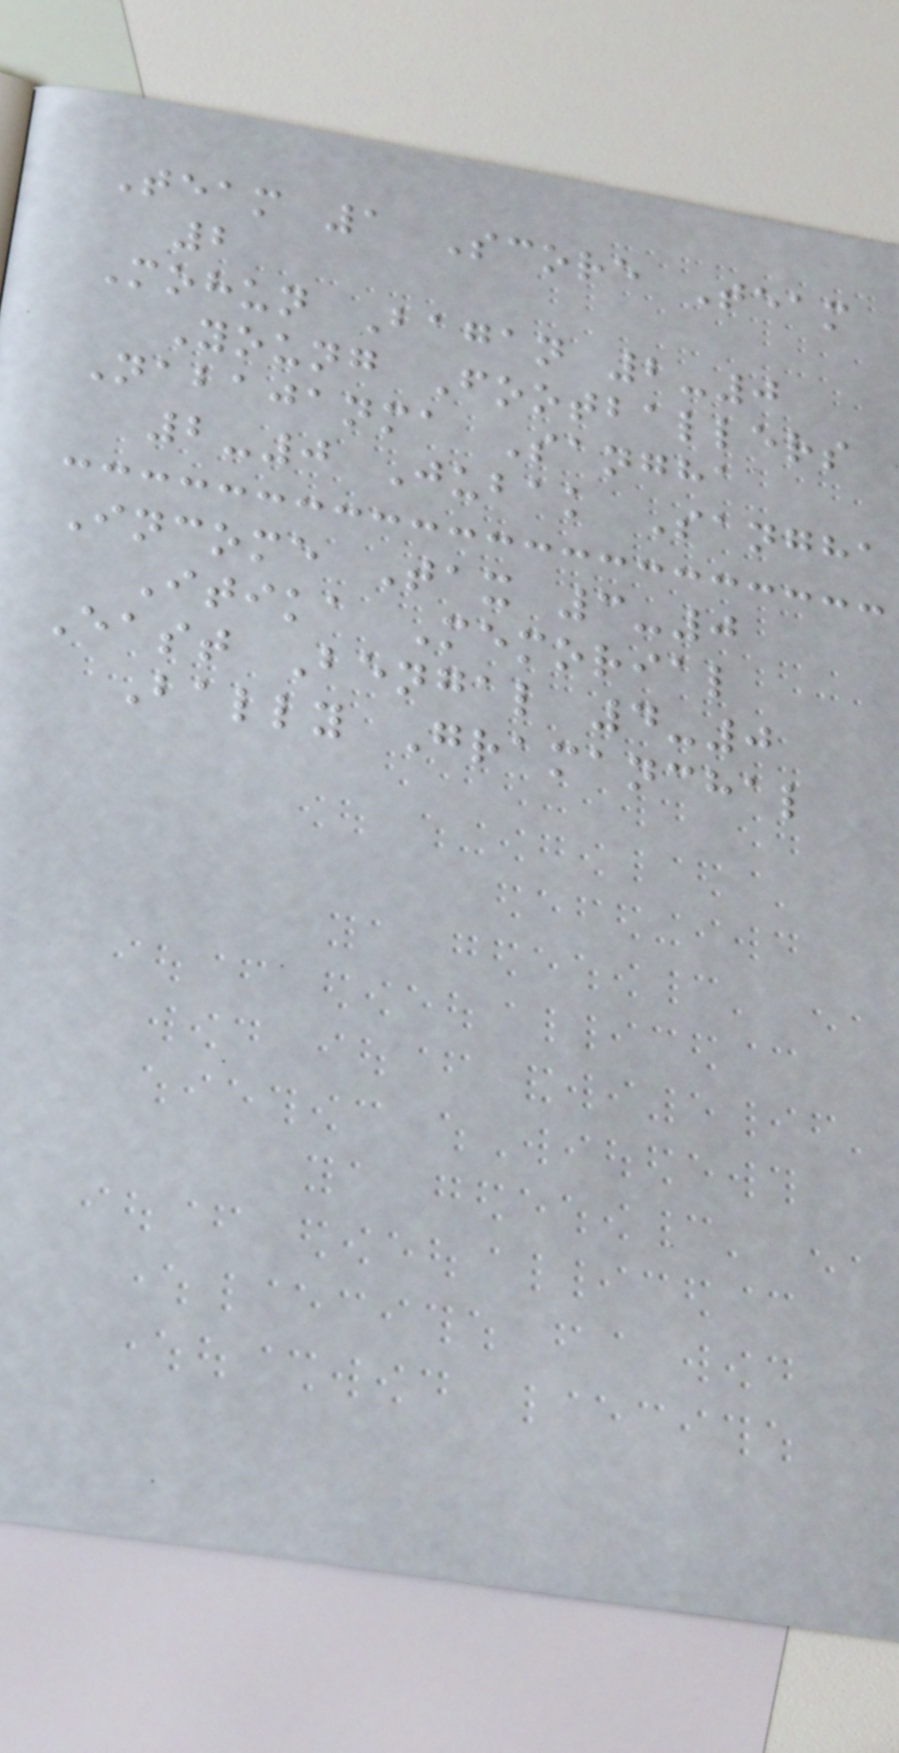Team 1 Score Team
2
Mohun Bagan 2-0
Young Footballers
Nabajanma Sangha
2-0 Jubak Sangha
Income Tax 3-0
Itika Memorial
East Bengal 4-0
Bally Gramanchal
